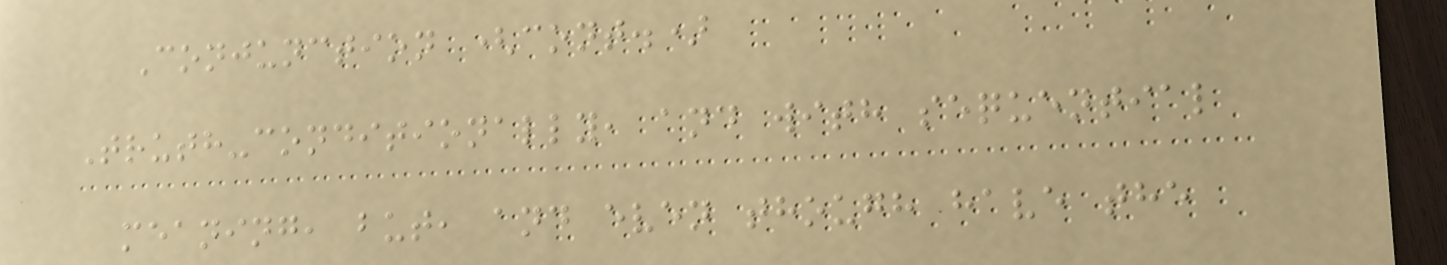Conjunction (cont.)
Truth-conditionally, and with sequential
meaning, but, and even though have the
